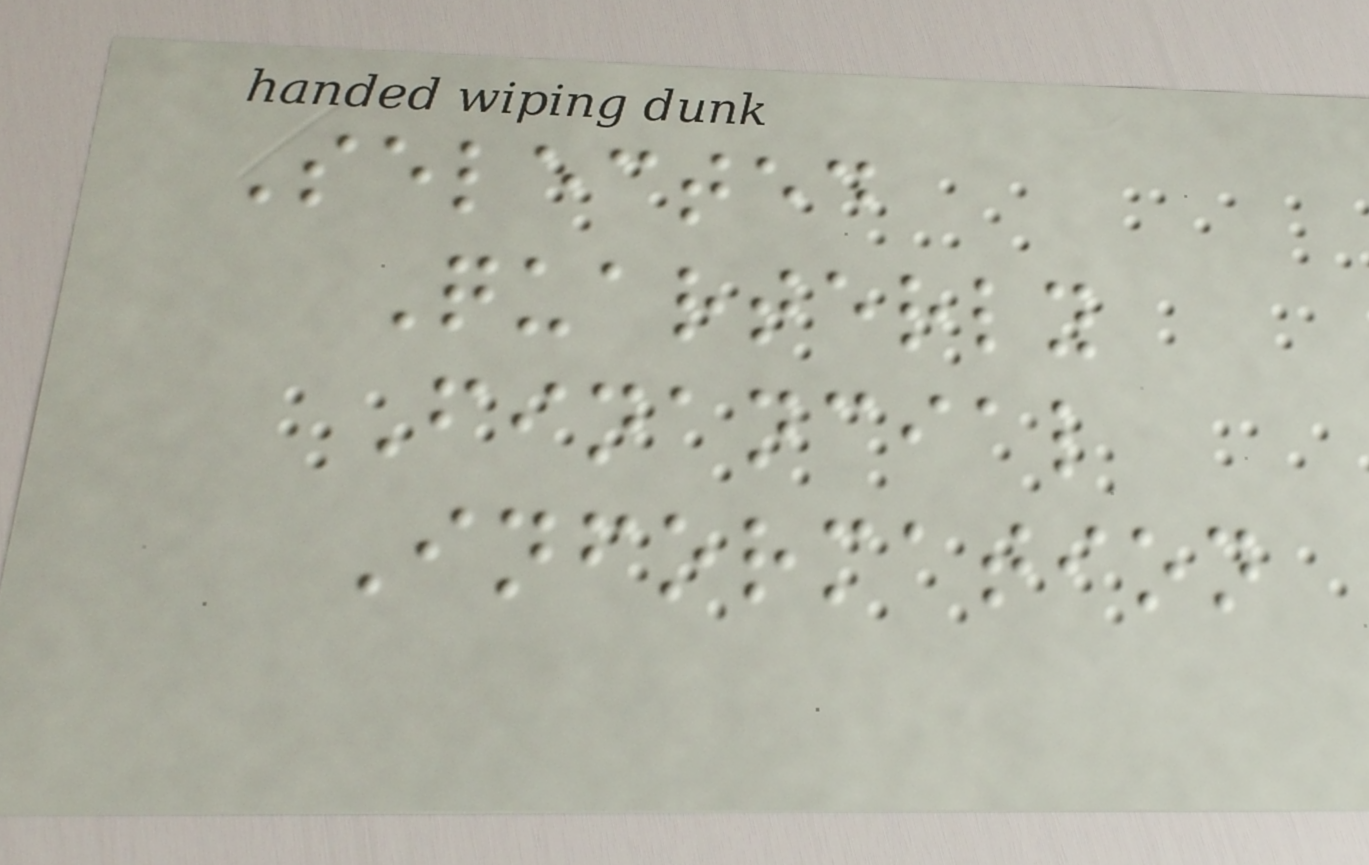Selected
Quarterly
Financial
Information
